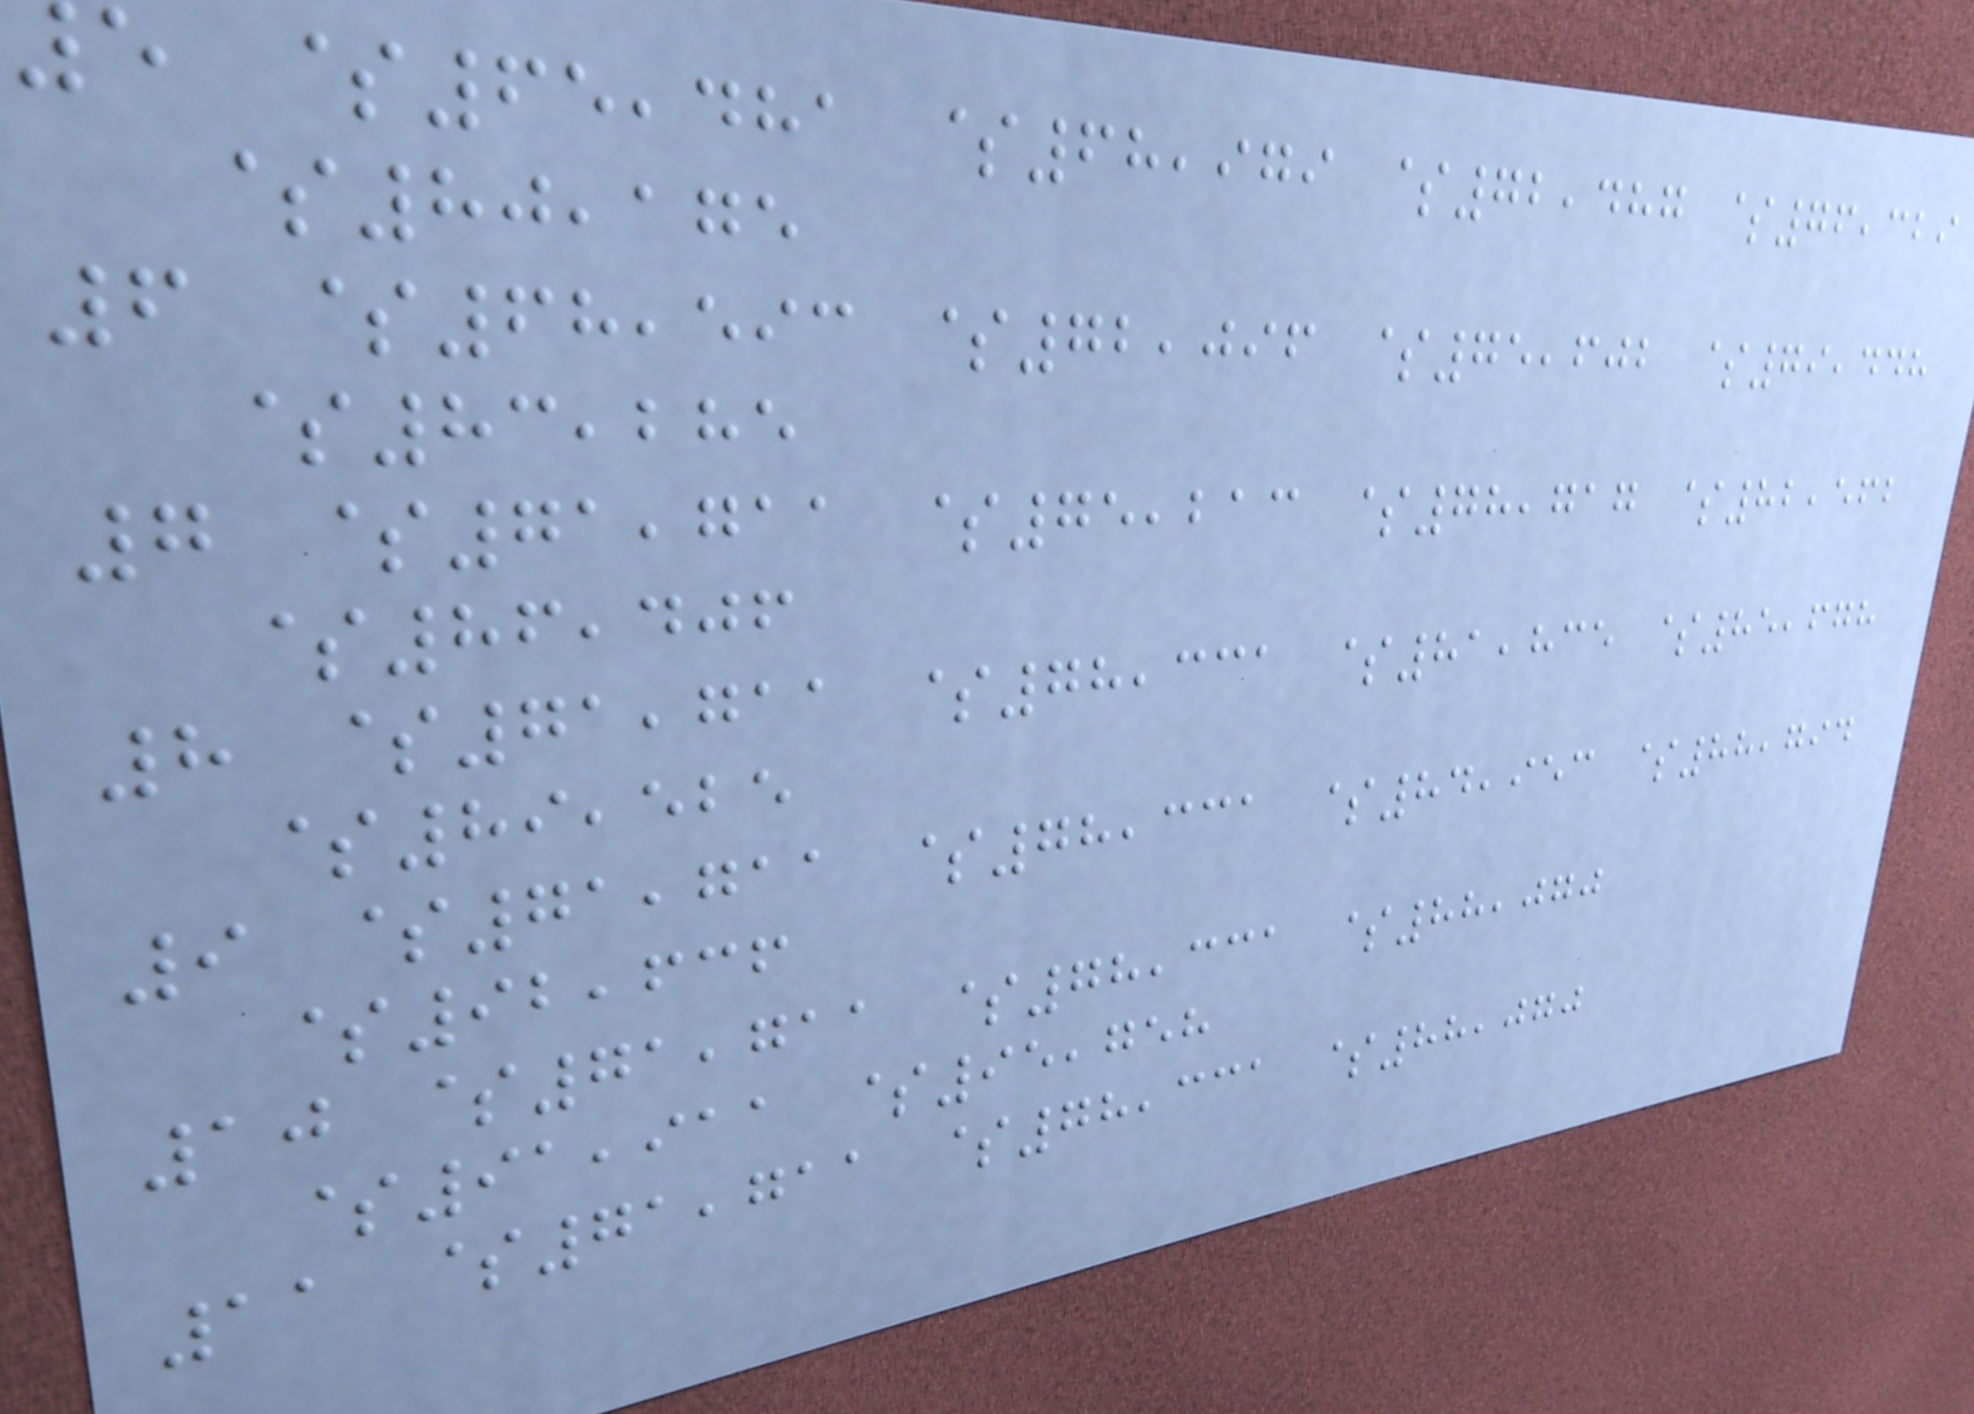5 $65,481 $68,979 $72,487 $76,329
$80,175
6 $68,593 $72,096 $75,602 $79,448
$83,285
7 $71,711 $75,213 $78,717 $82,562
$86,406
8 $71,711 $78,331 $81,835 $85,678
$89,525
9 $71,711 $78,331 $84,953 $88,794
$92,636
10 $71,711 $78,331 $88,070
$91,911 $95,758
11 $71,711 $78,331 $88,070
